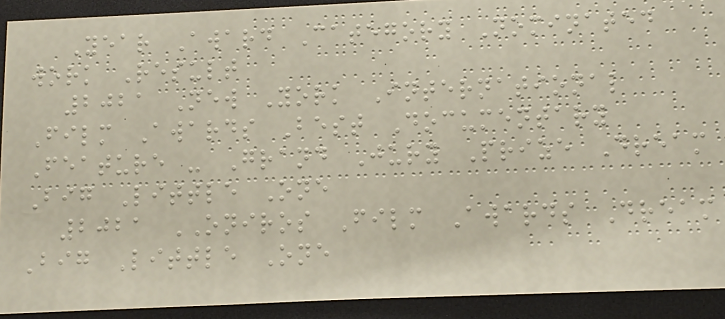Year Award Category Nominated
work Result
2021 New York International
Film Awards Best Documentary
Feature - Grand Jury Prize Dream
Big Little One
2021 ONIROS Film Awards Dream
Big Little One
